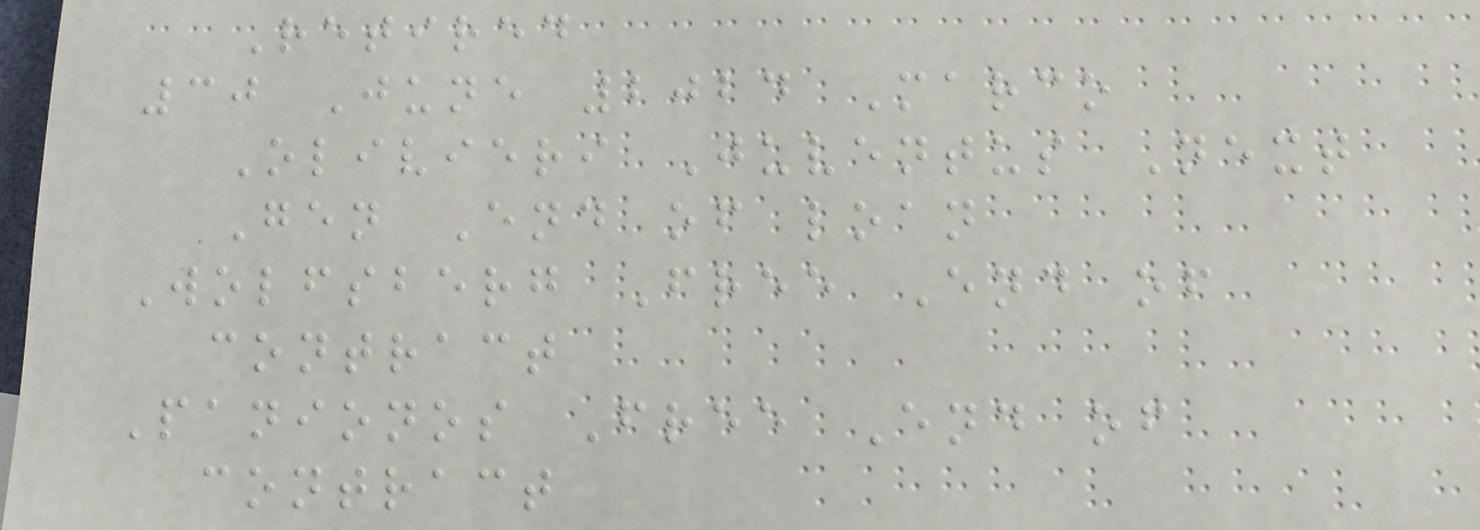Retired
30 June 2024 Marco
Olivieri Juventus Next
Gen End of loan
Wolfsberg Free End of
contract
Panionos Free End of
contract
